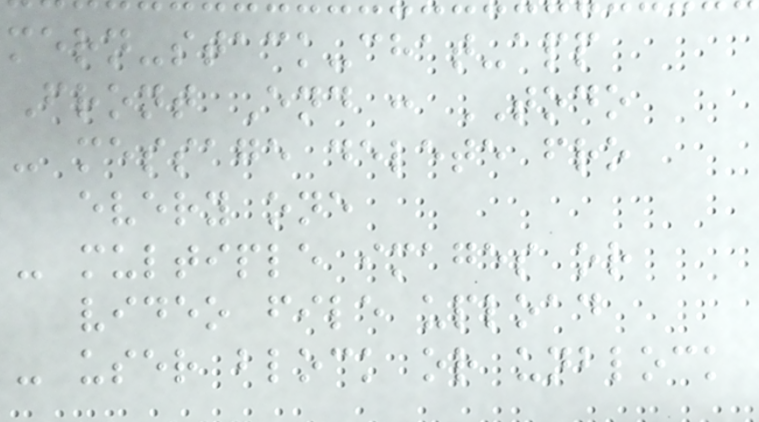mern-stack-chat-app
Front End : TODO
- message delete fro
every one
- multiple images or
video file upload
- user block or unblock
